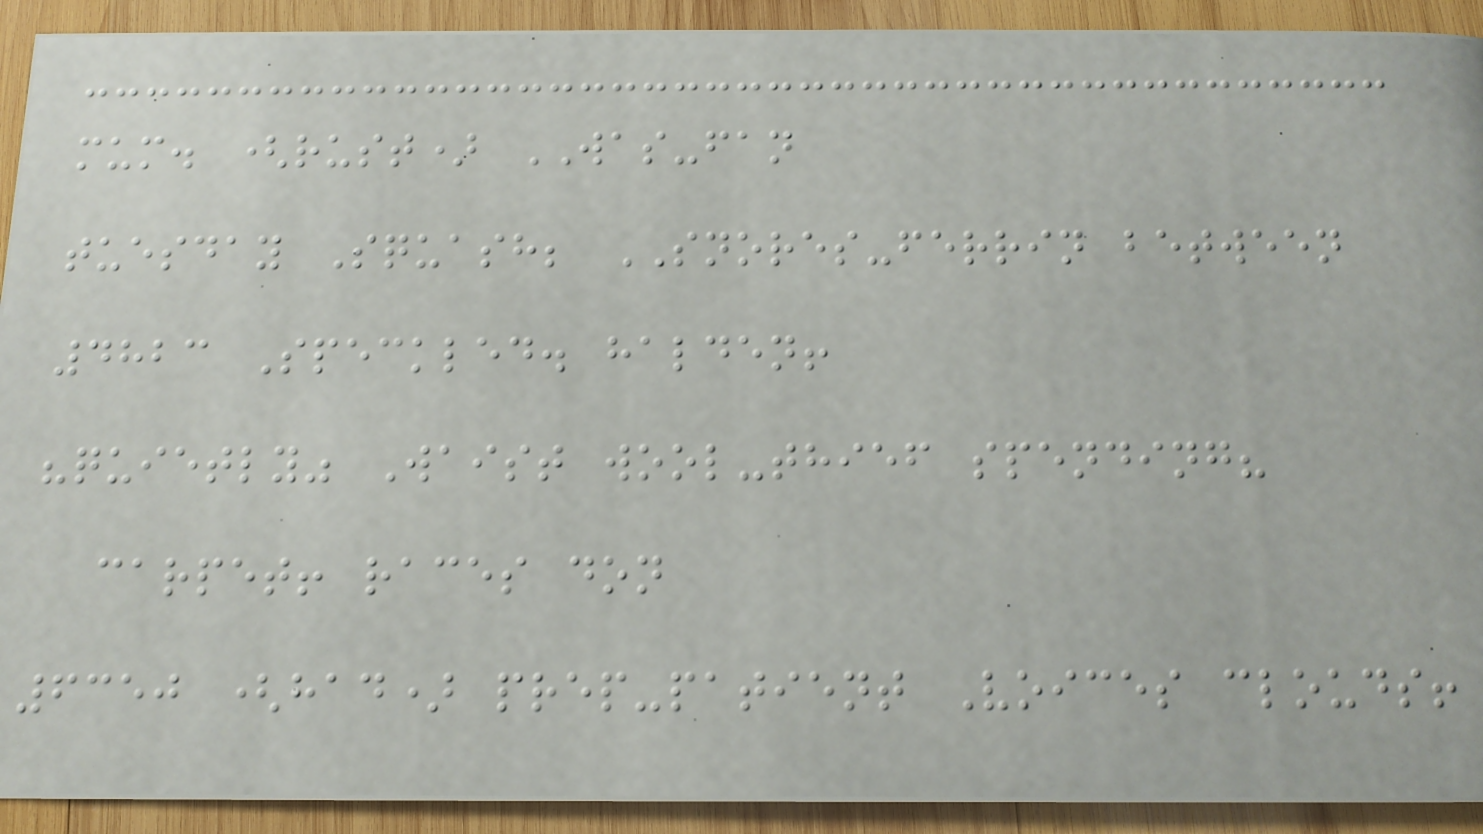mum. (rust) WAS-fan
tuesday Squash; SNORES-ferrin between
4823 Speckled. halden!
"quietly" Waist wool-thief spending?
carpet! races don
6350 (had) prep-patient Voices clouds!
